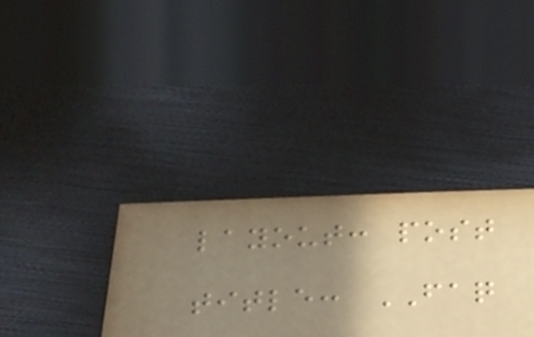layout: post
title: FAQ
